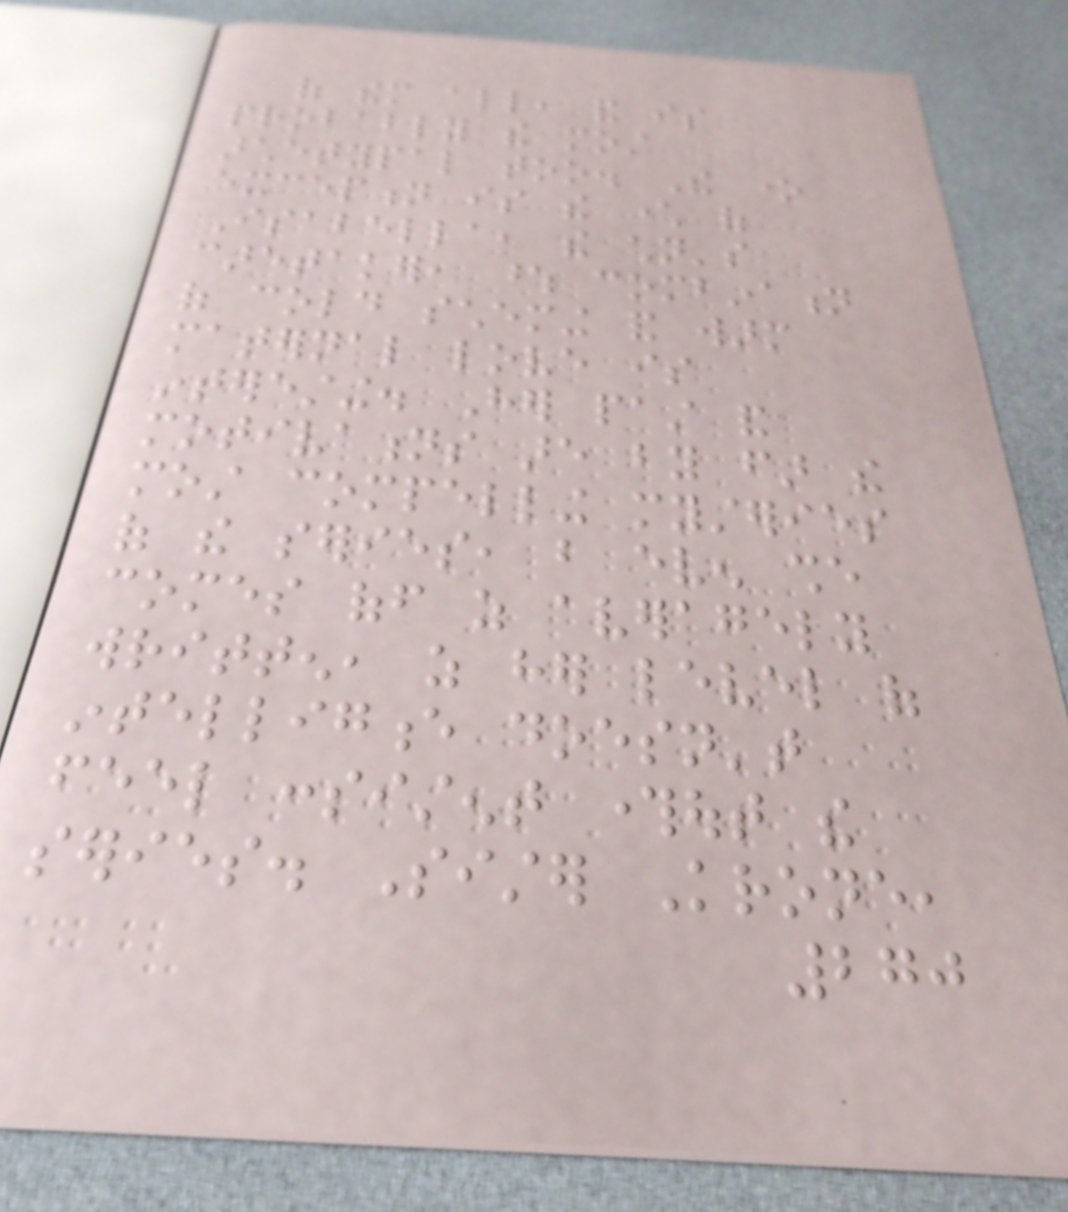of them all, and is
probably the most
archetypal too. The one
exception is the character of
Isabella, the children's
caretaker, whose combination
of cold scheming and warm
maternal love is
interesting. Her past and
motivations are by far the
most compelling mysteries
of the series, but even she
comes off as averagely
written, as her level of
intelligence doesn't
feel consistent throughout the
series. Sister Krone,
270
